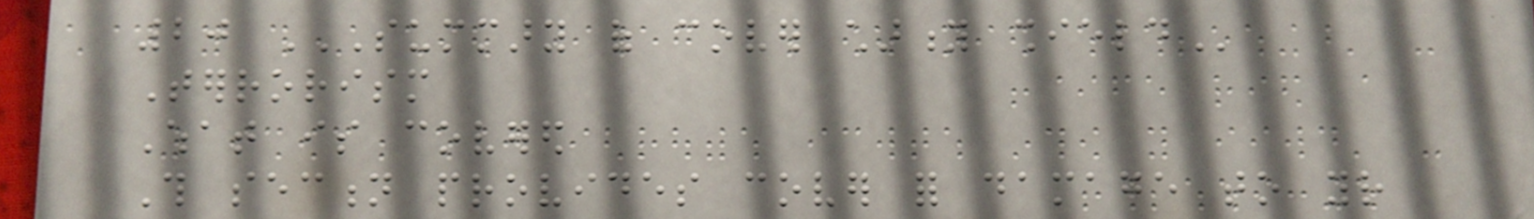20 SUMMARY OF COVER CHARITY SHIELD
Terrorism
What is covered
This section provides cover for damage to your
